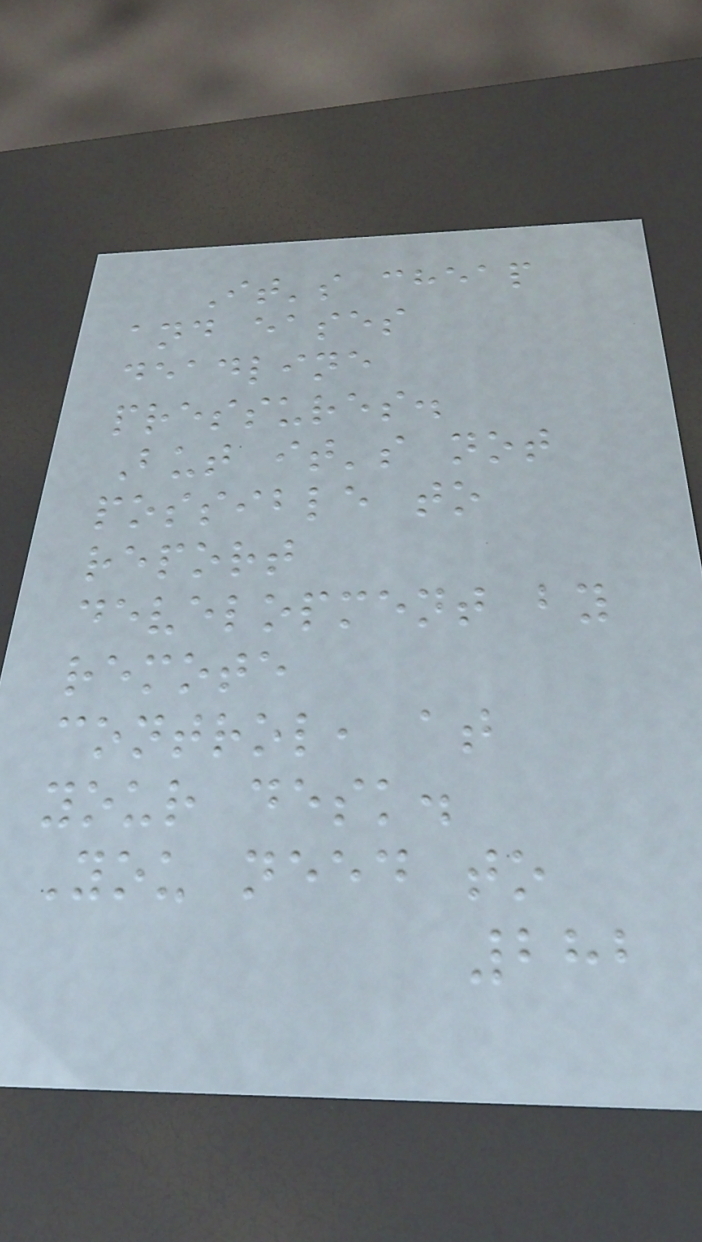It's cheap
and eases
deadline
pressures.
But it's not
possible to
report
development by
remote
control, at
your desk.
You need to
282
